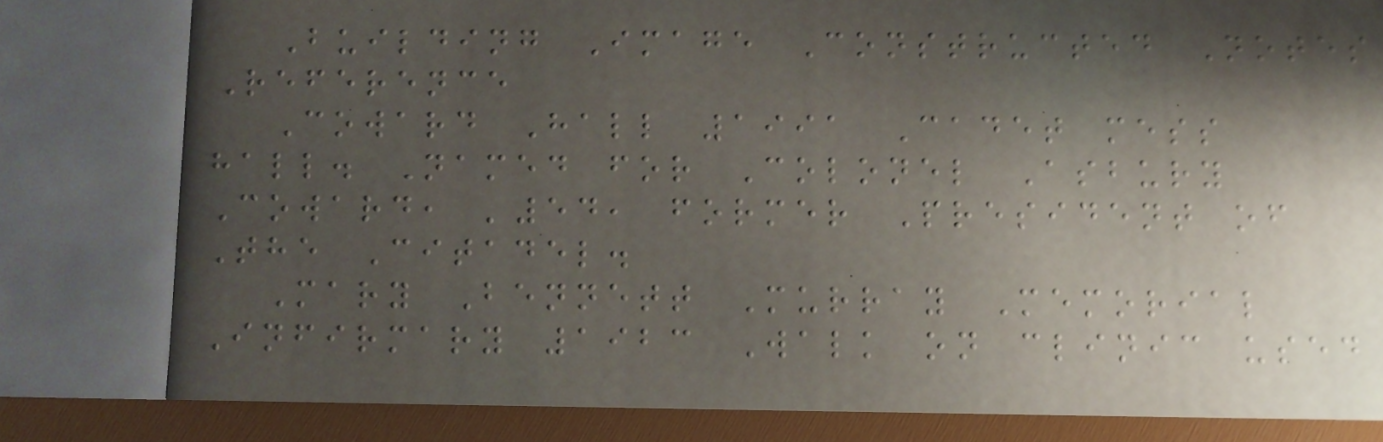Building Image Constructed Notes
Reference
Coward Hall 1991 Cadet mess
hall. Named for Colonel Asbury
Coward, '54, former President of
The Citadel.
Mary Bennett Murray Memorial
Infirmary 1923 Walk on clinic used
